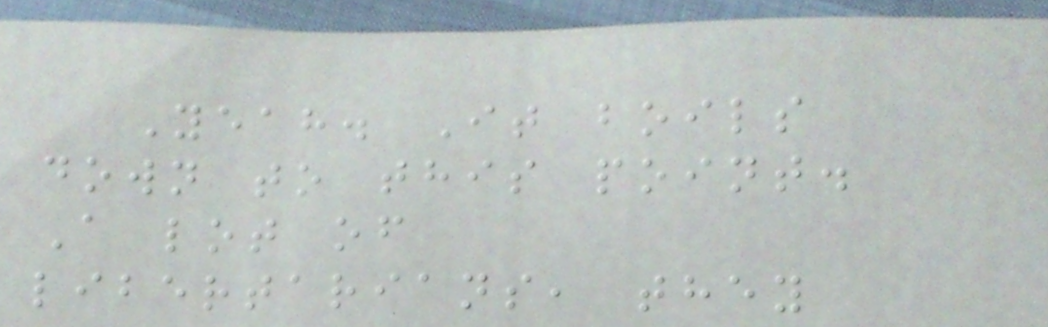Yeah. It boils
down to this point.
A lot of
libertarians, they
